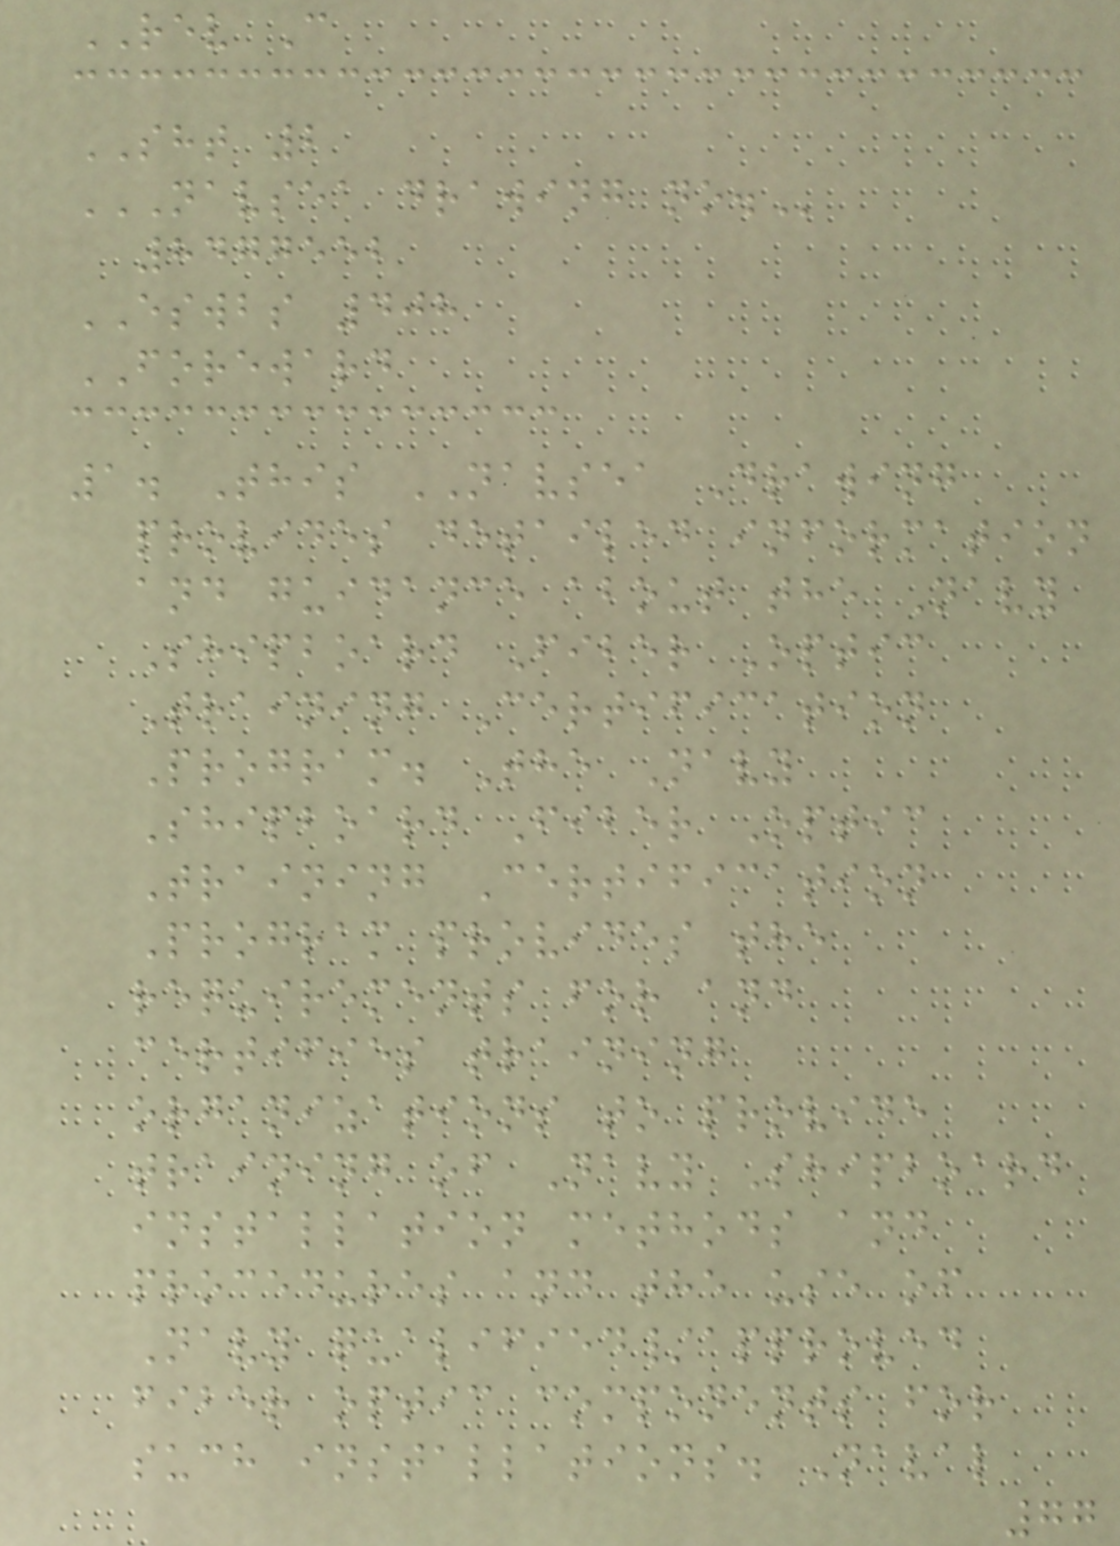REV C
SHT 2
NAVSEA DRAWING NO.
8477552
ESWBS 408
FOREWARD
1. This NAVSEA Drawing
provides detailed information
and guidance about the Navy
Shipboard Fiber Optic
Training Certification
Program. The Navy
Shipboard Fiber Optic
Training Certification
Program provides the
requirements for and
certifies training
organizations to provide
training of Navy Shipboard
installation methods and
procedures and the use of
Navy qualified/approved
fiber optic components for
such installations. Naval
77
